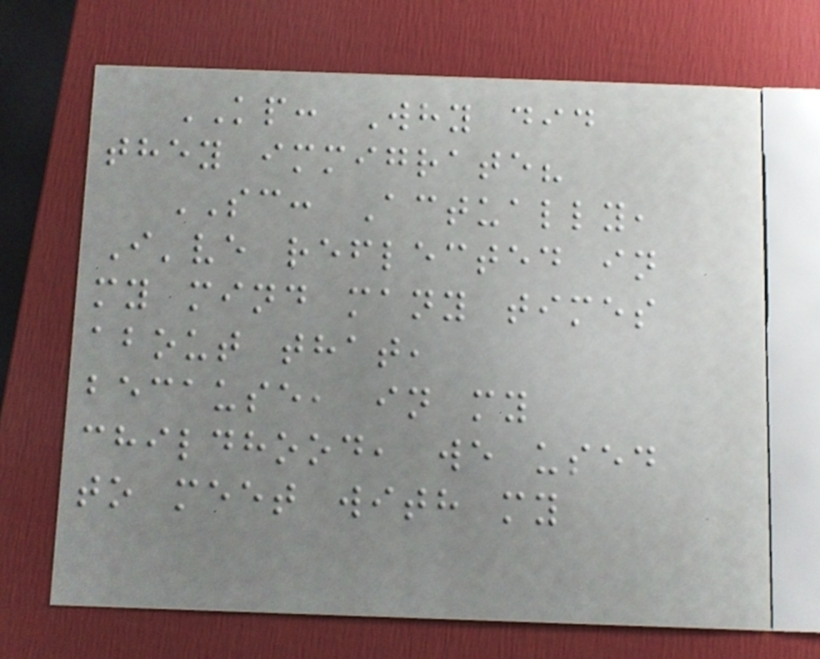KP: Why did
they immigrate?
SC: Actually,
I've reflected in
my mind many times
about that,
because, in my
childhood, we used
to meet with my
